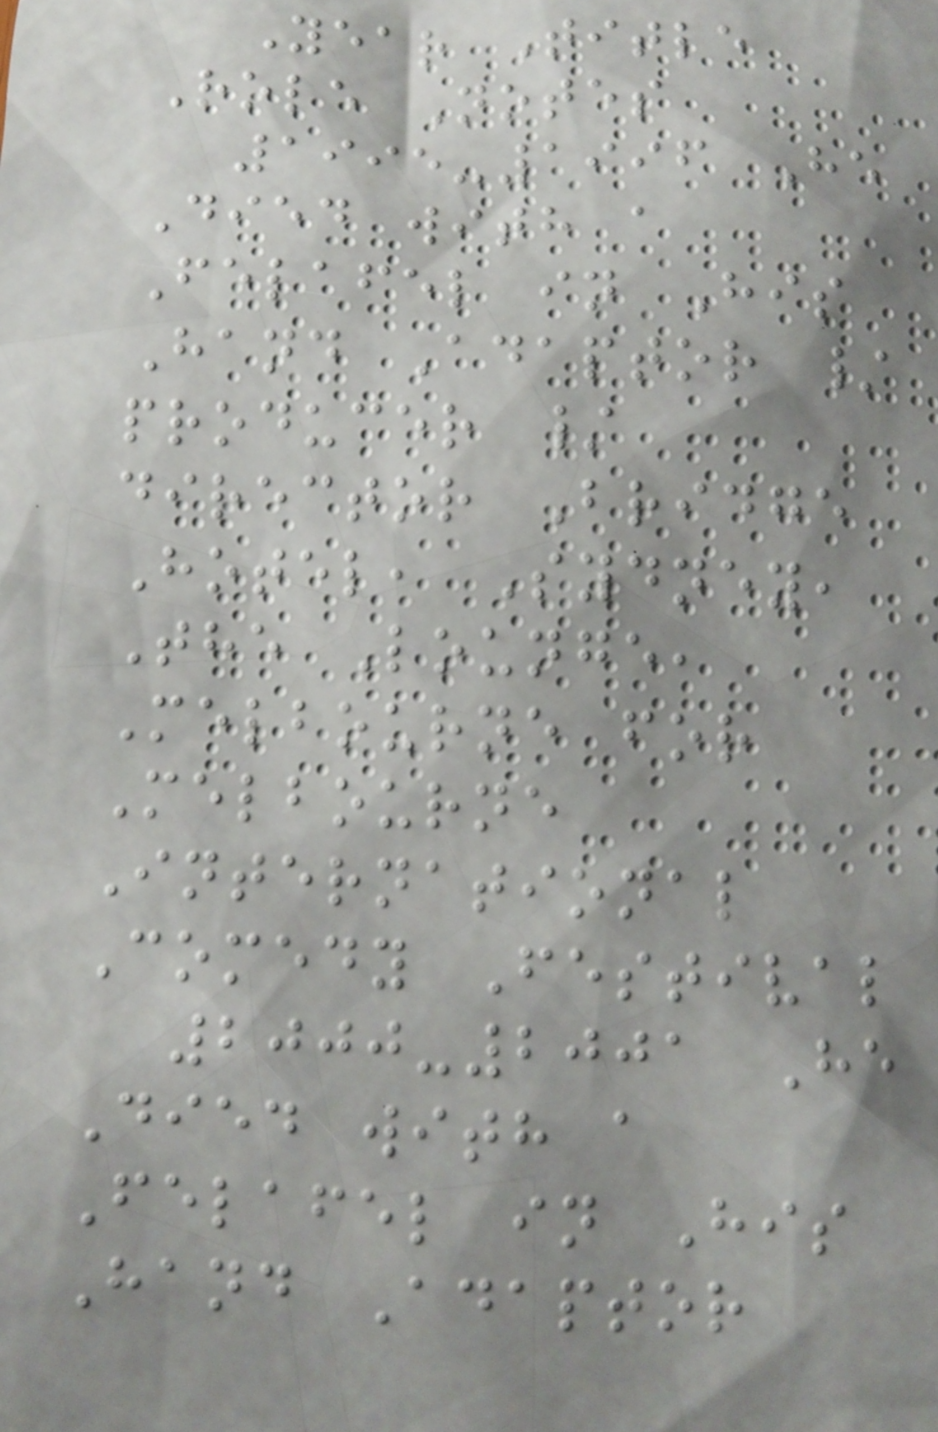Year Title
Role Notes
1995-1996 He
Died with a
Felafel in His
Hand Adaptor /
producer /
director Bridge
Hotel, Sydney,
The Lounge,
Melbourne for
Melbourne
International
Comedy Festival
2000-2001 He
Died with a
Felafel in His
Hand Adaptor
